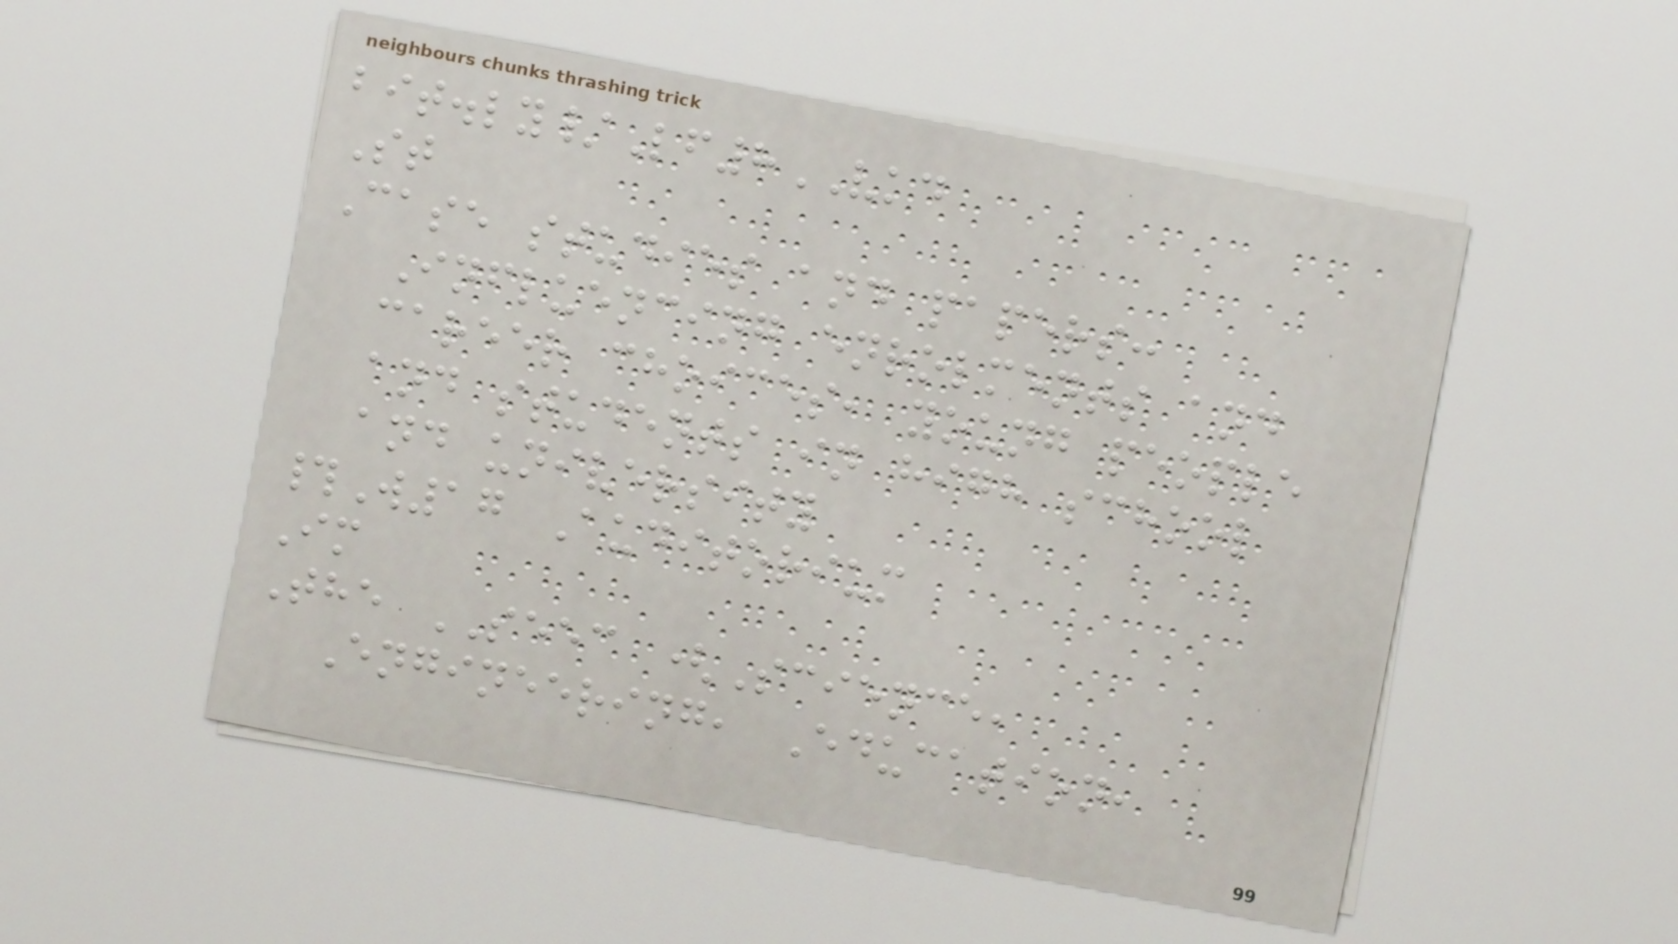bit.ly/Lf8VKD
St
Case studies and papers:
Influencing enrolments and
career choices, young people
and students in high school
and university
#W17 Auditorium
Im
The SEEC (Science,
Engineering, Education,
